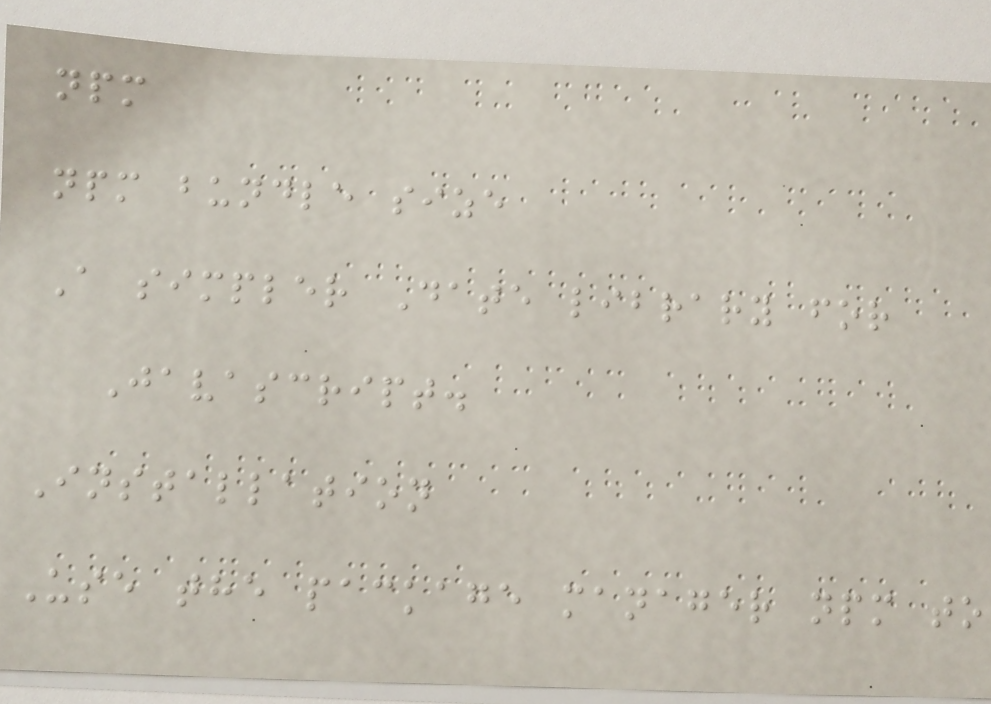npm
npm bundle size
A simpler Date library for
Javascript.
Installation
Use the package manager npm to
